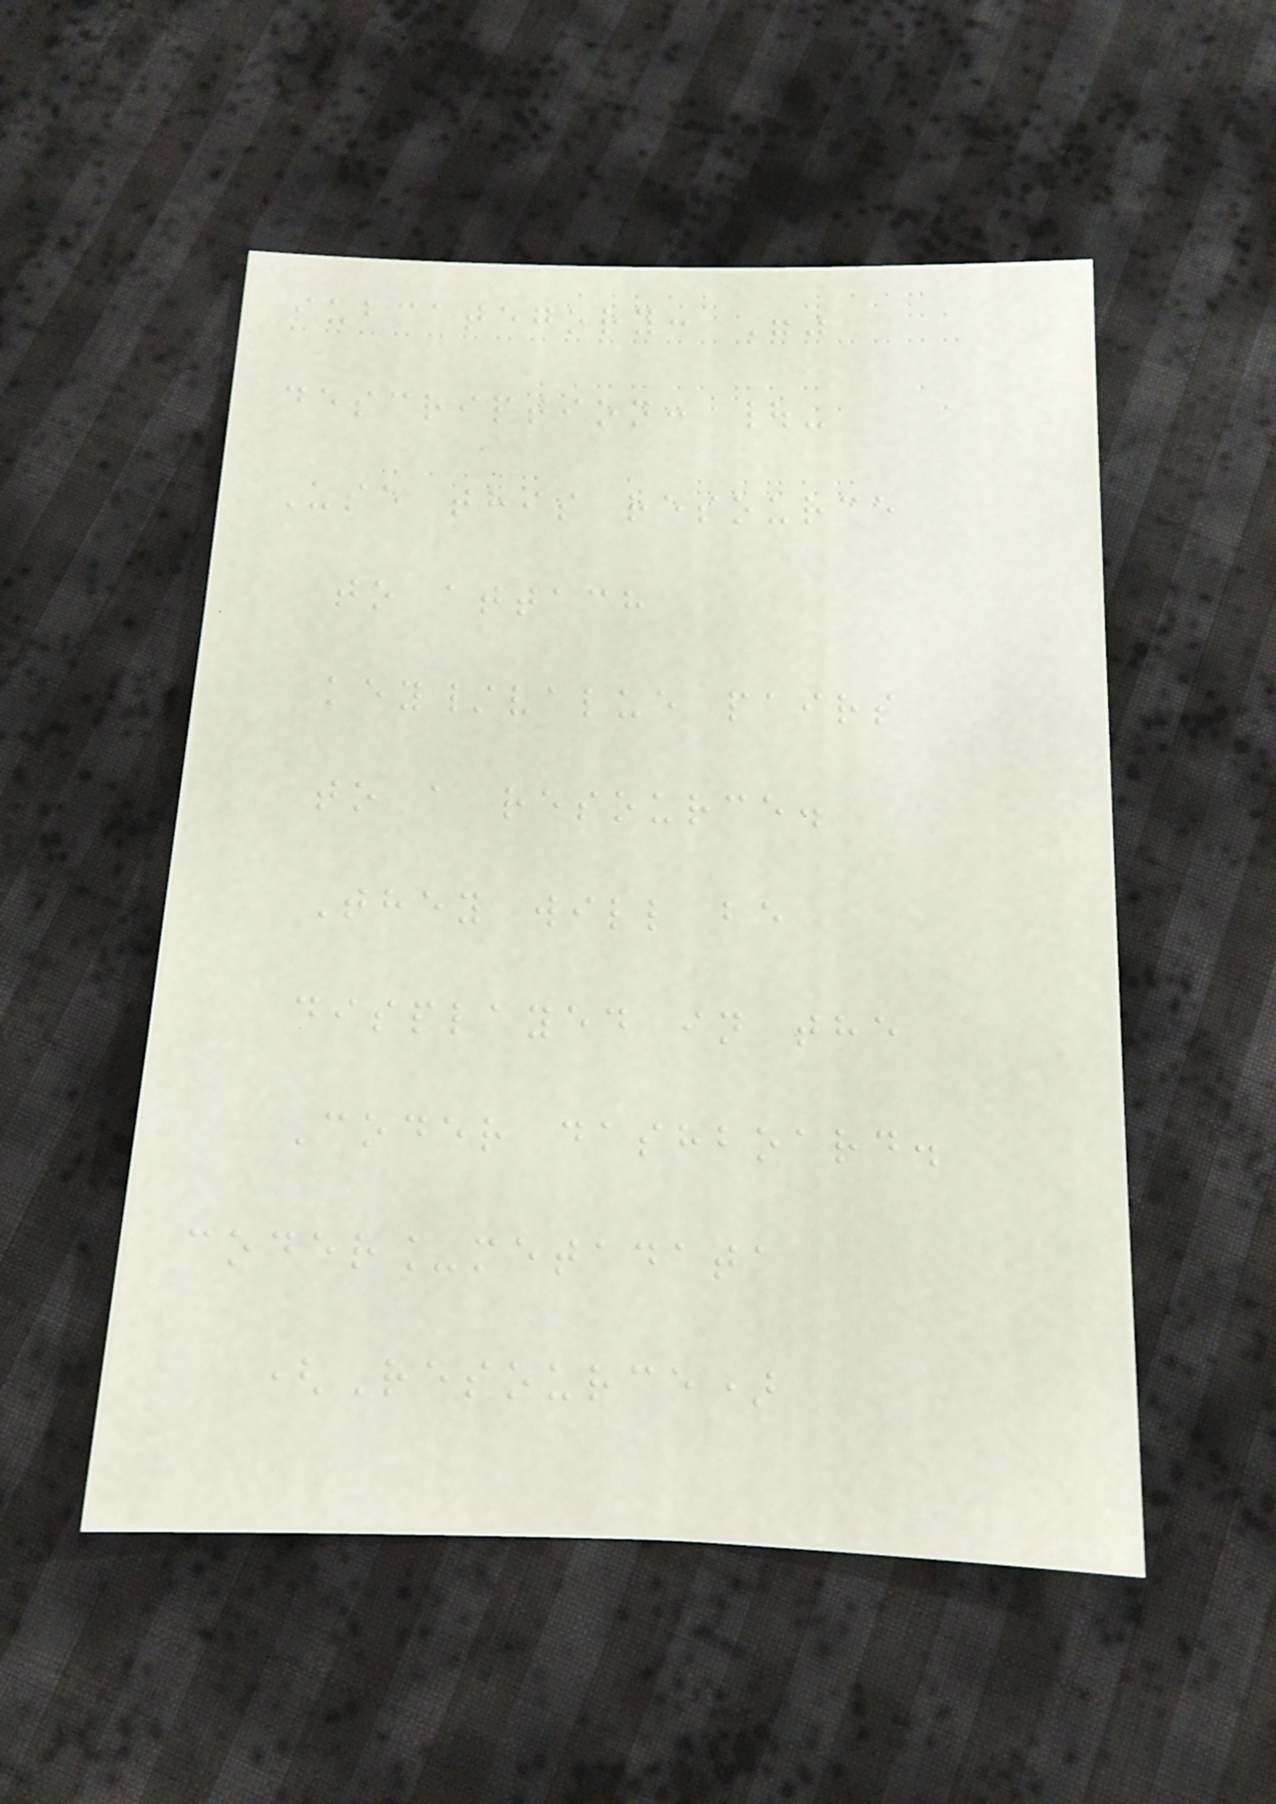subcategory: ""
description: |-
Use this resource
to attach
key/value pairs
to a resource.
They will be
displayed in the
Coder dashboard.
coder_metadata
(Resource)
